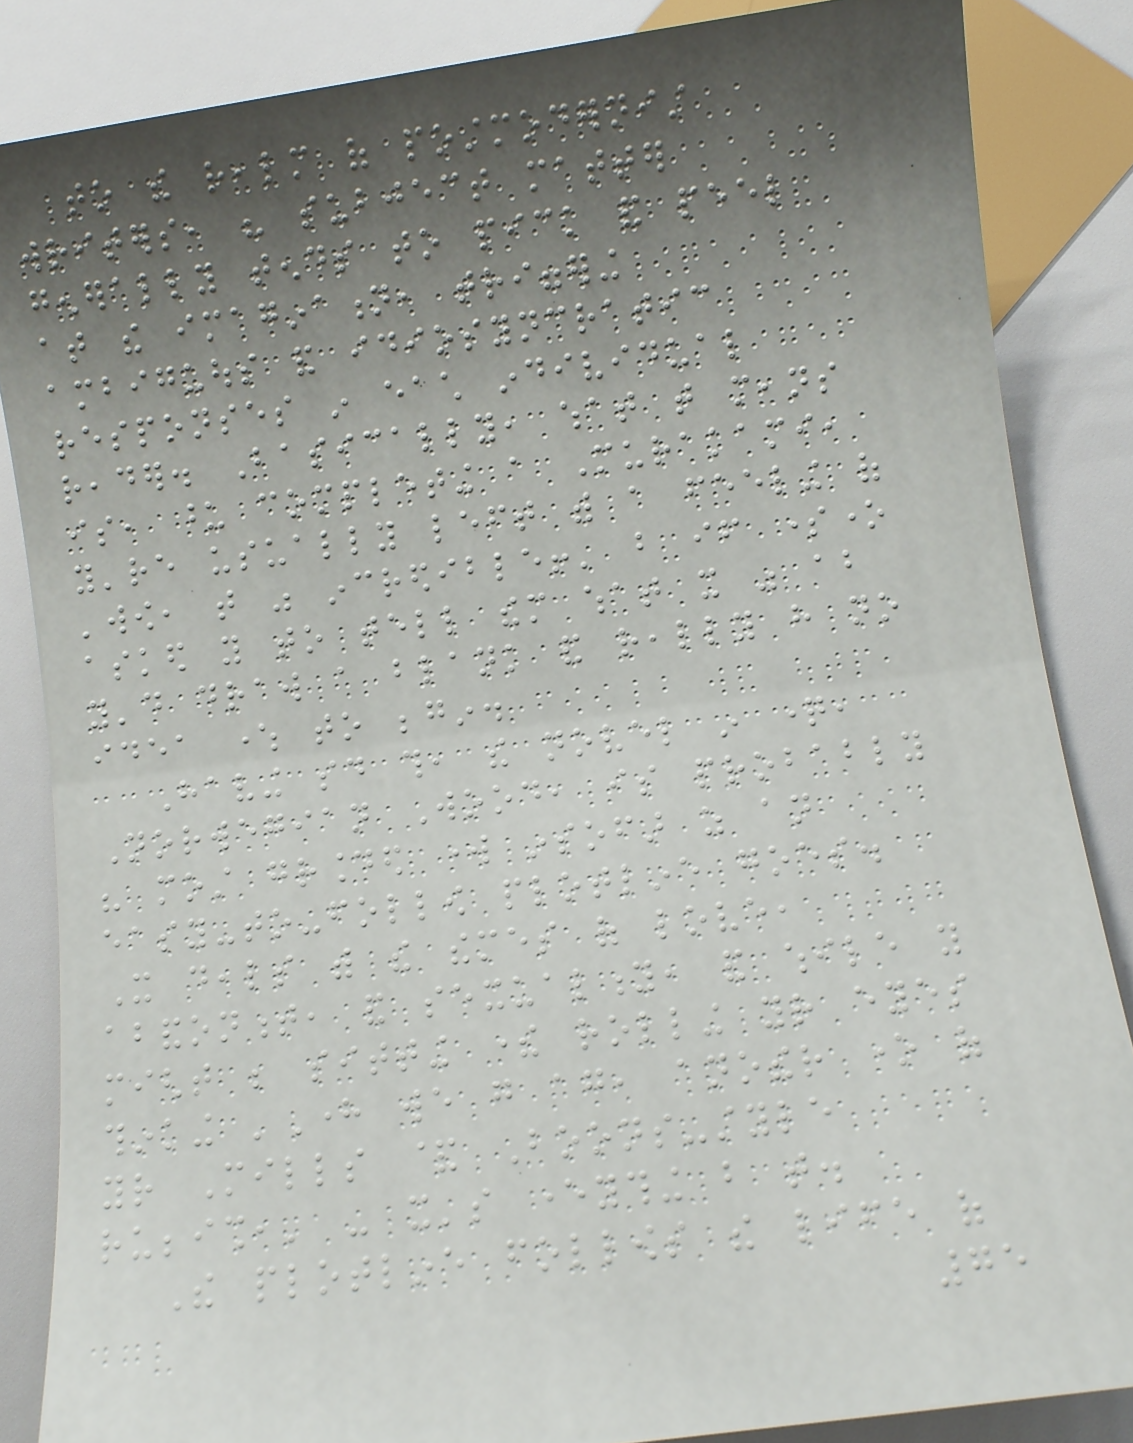to the realm of postmodernist
writers, his subject matter
generally tends to pick and peel
at the imagination, triggering
ambiguous and idiosyncratic
responses in each individual
reader. Basically, what that means
is, upon completing a Murakami,
you're usually left with a feeling of
'wow, that was incredible!' but if someone
asked you to tell them what it was about
you'd draw a blank and really have no
idea where to begin.
Having said this, the novel in question,
Norwegian Wood, is probably
his most grounded work insofar as an
easy-to-follow plotline goes.
It deals with the themes of love,
abandonment, and sexuality, and while you
might be sitting there rolling your eyes
thinking 'Here we go again, another one of
your Mills & Boons-style
rubbish,' - it's everything but that.
The plotline follows the life of
75
